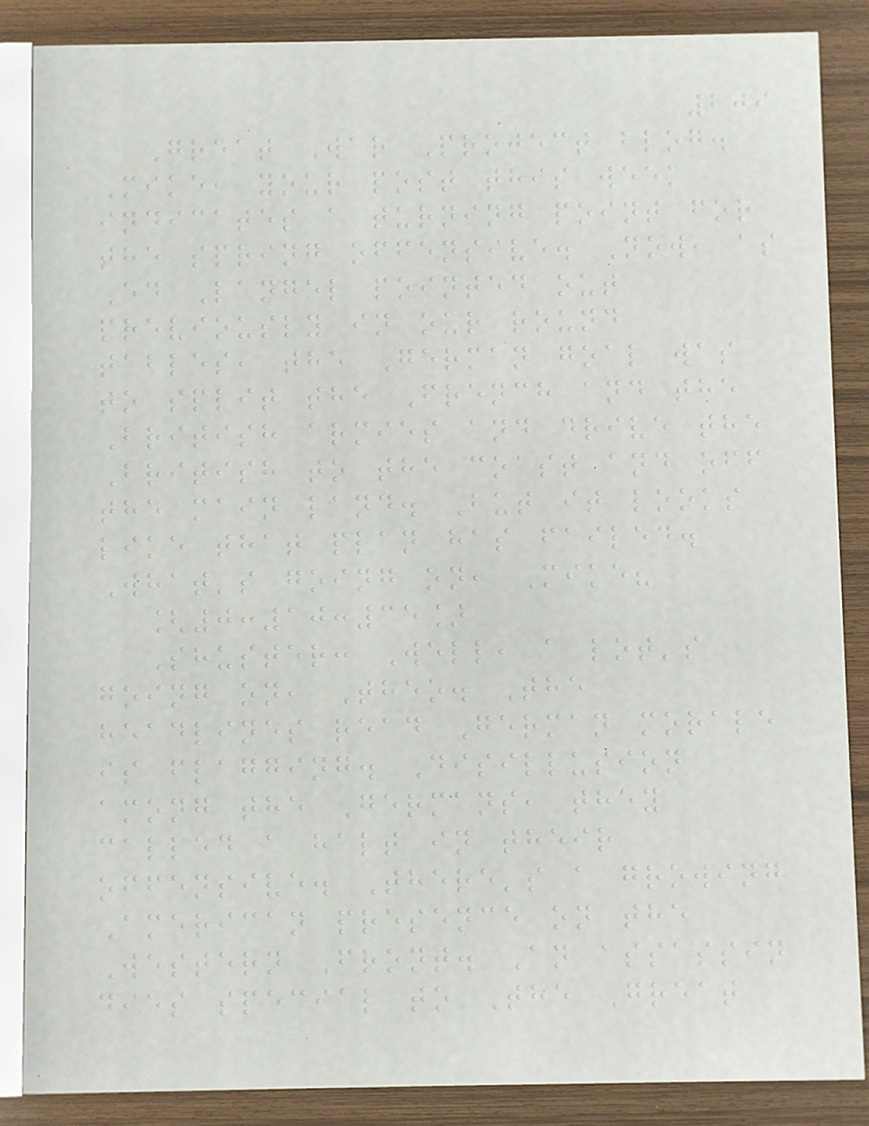209
Great War Project blog.
Mike, your post this week
indicates a turning point for
the spring offensive. Now, as
Ed Langel pointed out
previously in our round
tables, the German goal was
to split the French and the
British armies and drive the
British to the coast and off
the main land. But it looks
like that plan has failed.
What's going on, Mike?
[0:10:35]
Shuster: Well, a lot's
going on, Theo. The
headlines read German morale
is flagging. Disillusion
among the Germans, they
called a halt in their
offensive. There's a growing
American presence on the
Western Front. An assassin
dies special to The Great
